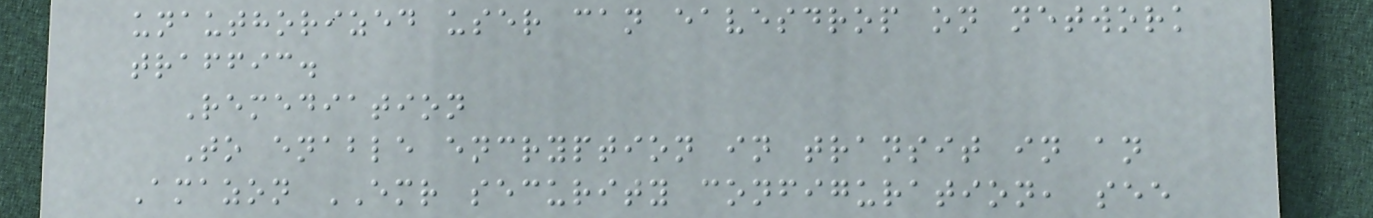unauthorized user can eavesdrop on network
traffic.
Remediation
To enable encryption in transit in an
Amazon EMR security configuration, see
